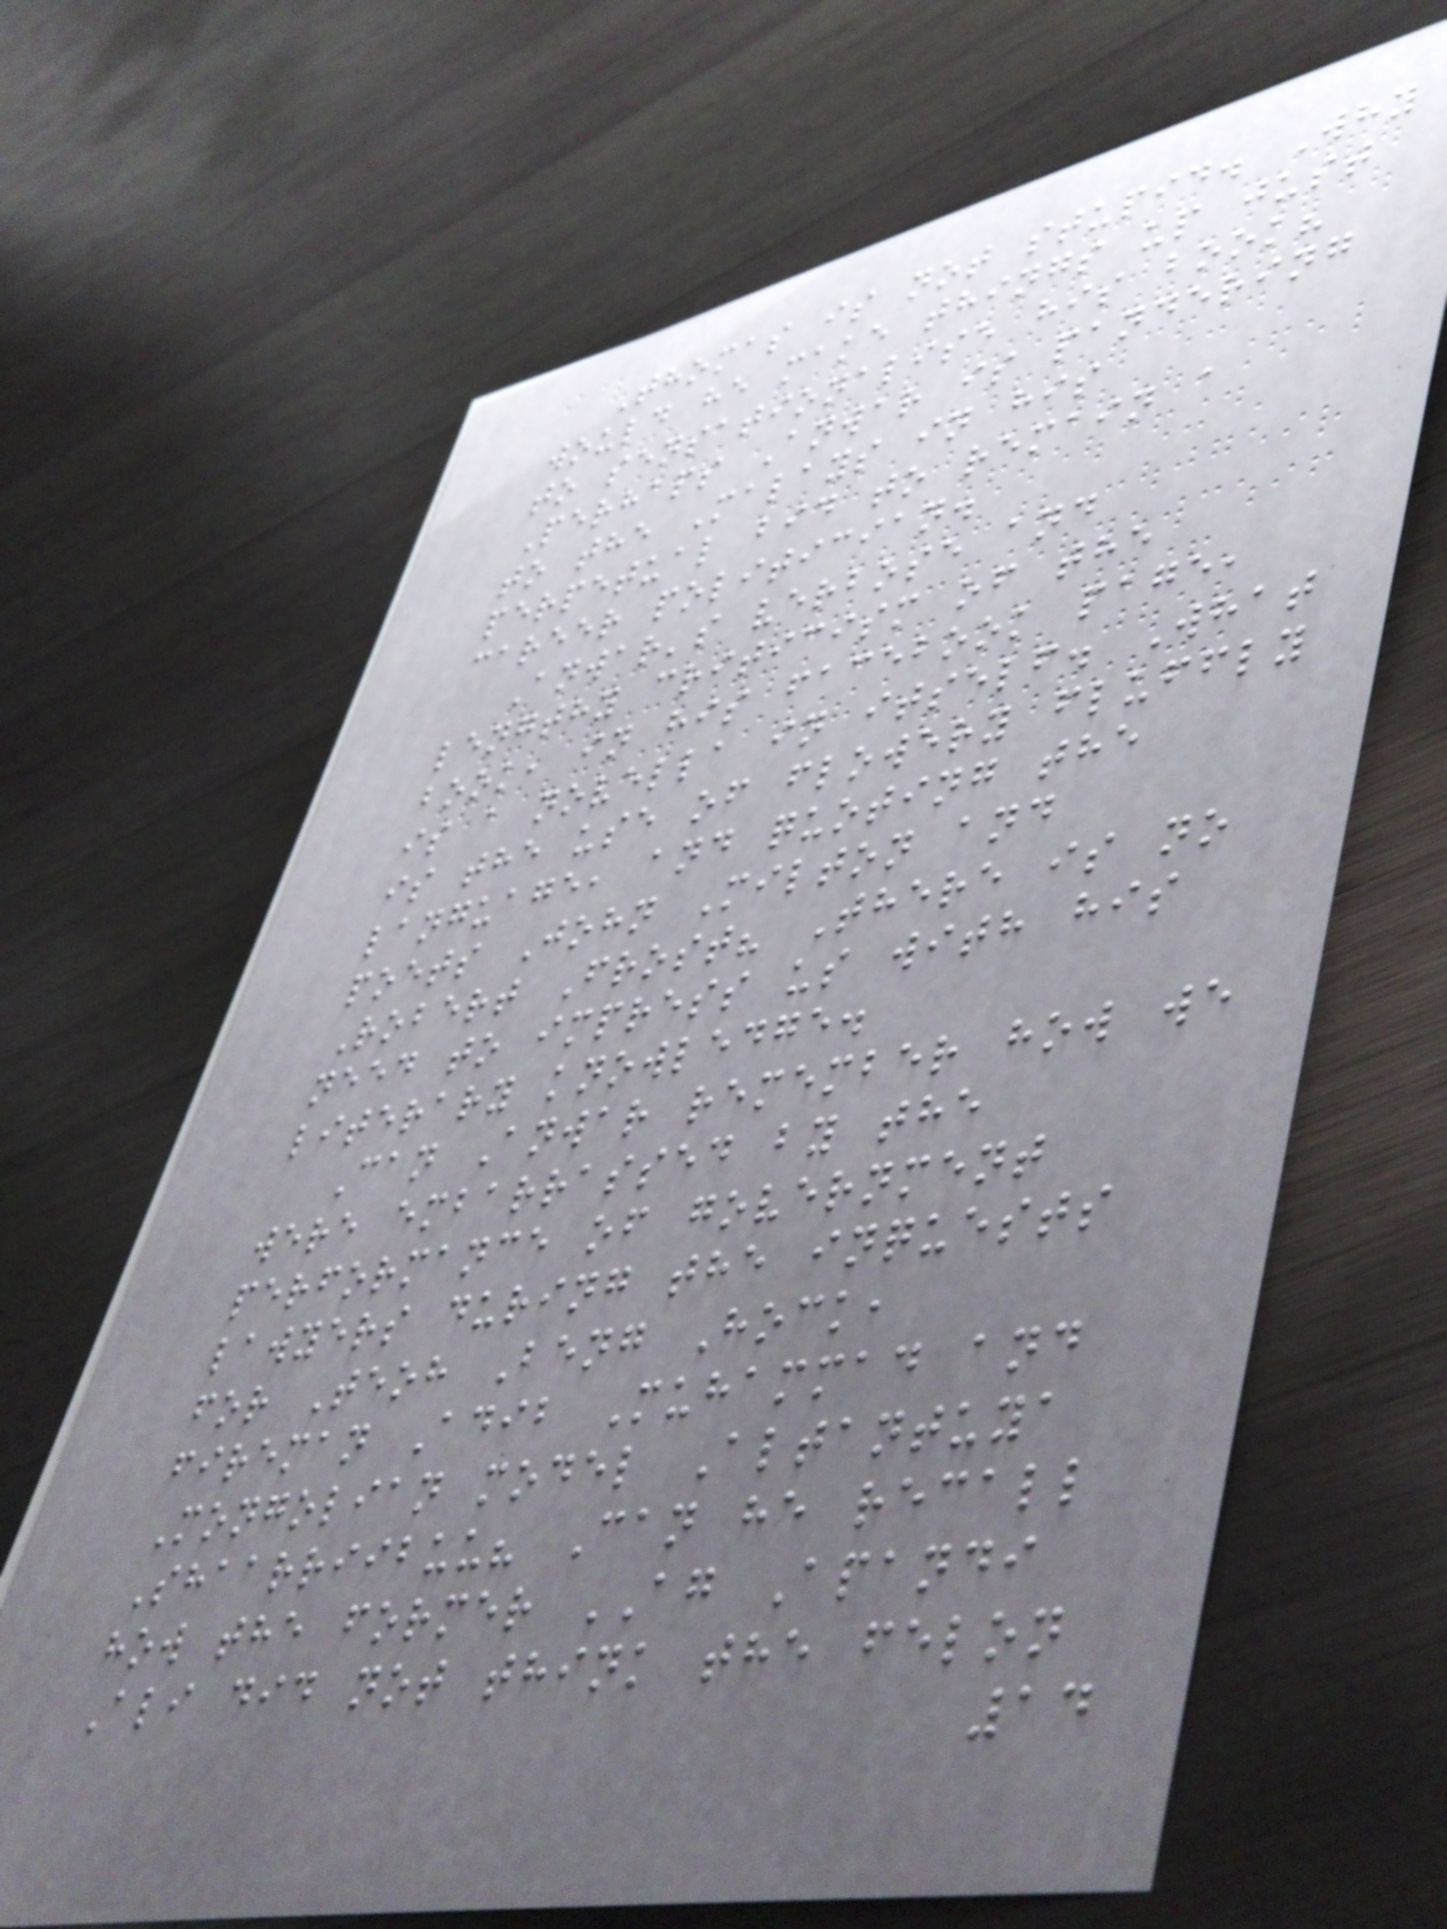Thomas is not stupid. Why
would he make things up just
to sensationalise his book?
Perhaps Anwar is pandering
to the Malays in his
perpetual bid to remain a
career politician.
Anwar's verbose and
lengthy criticism of the
book, in his facebook page,
is a novella in itself. What
is the use of flowery fluffly
language, and quoting the
poets John Milton and
Robert Frost? There is no
need to impress us with his
literary knowledge.
Can Anwar remember how we
were embarrassed by the
performance of government
lawyers during the inquests
for Teoh Beng Hock,
fireman Adib Muhammad and
Mongolian model Altantuya
Shaarriibuu? Can he recall
how the former AG Apandi
Ali did not think the felon
14
